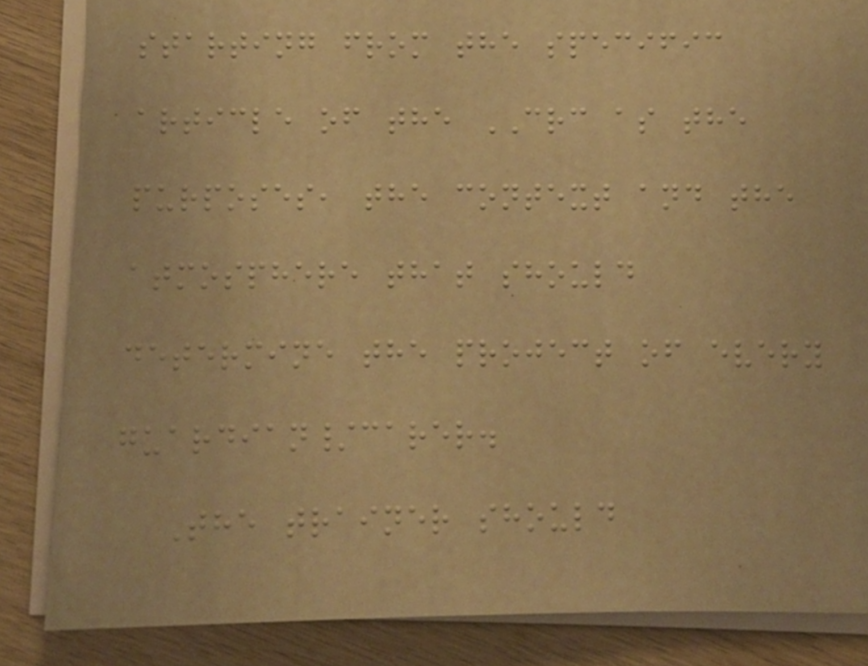starting from the specific
article of the CRC as the
purposes, the context and the
atmosphere that should
determine the project of every
guardian/carer.
The trainer should
